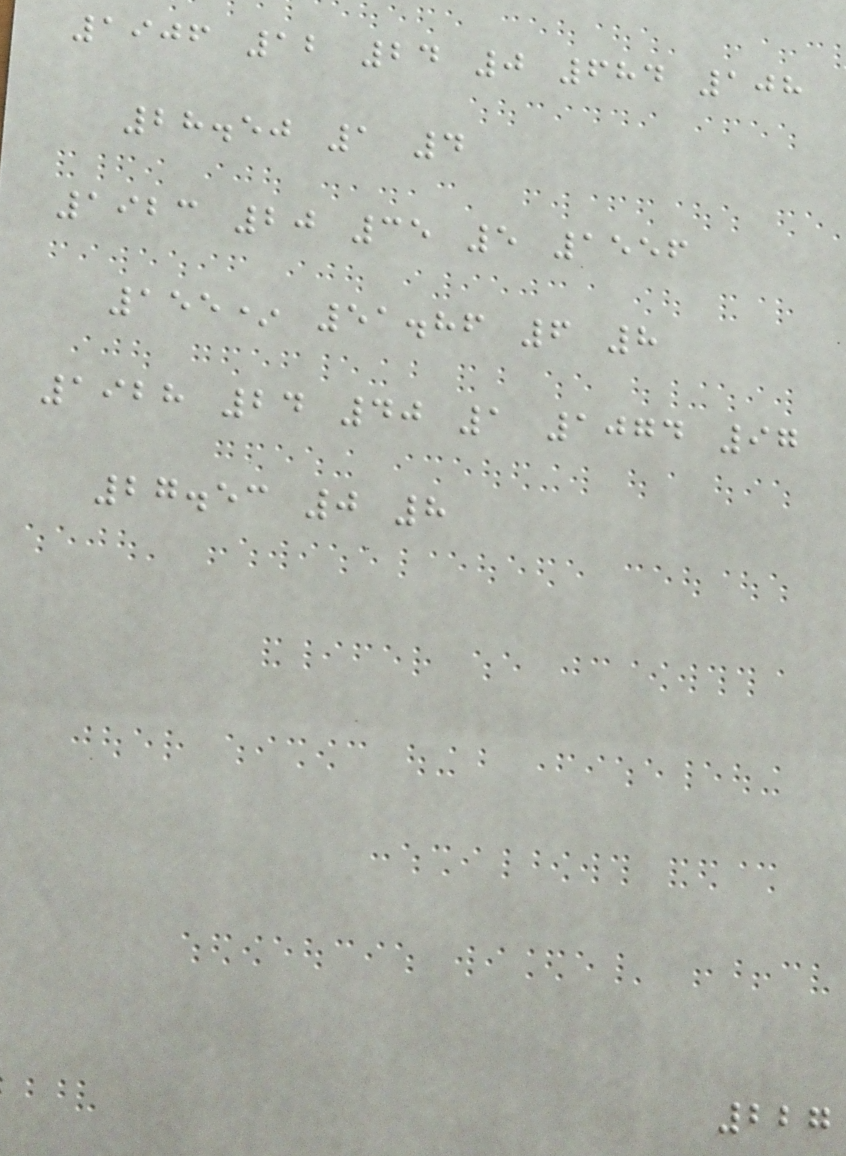1906 12 24 0 684 108
28.50 1 4
1923 20 35 5 1556
155* 51.86 6 8
1928 24 40 1 1074 97
27.53 0 8
227
